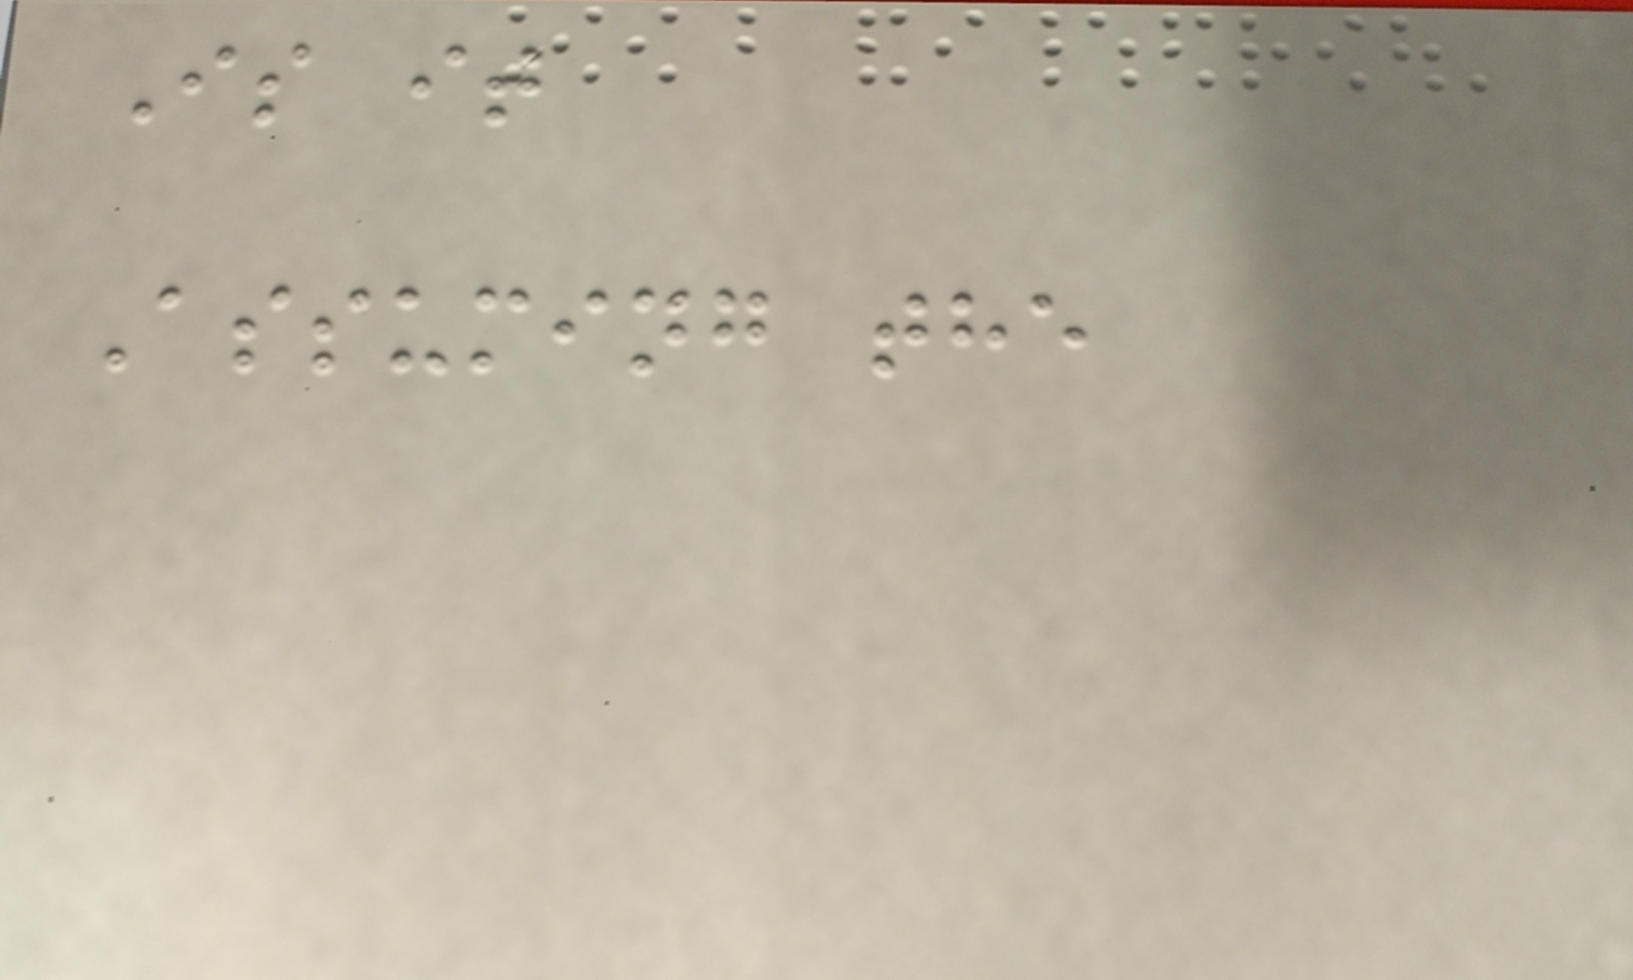Is it
Assuming the
